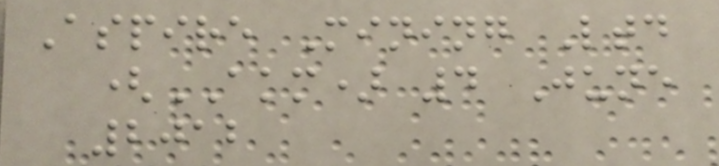Aspire Mining Ltd
(AKM) 4 June
2012
